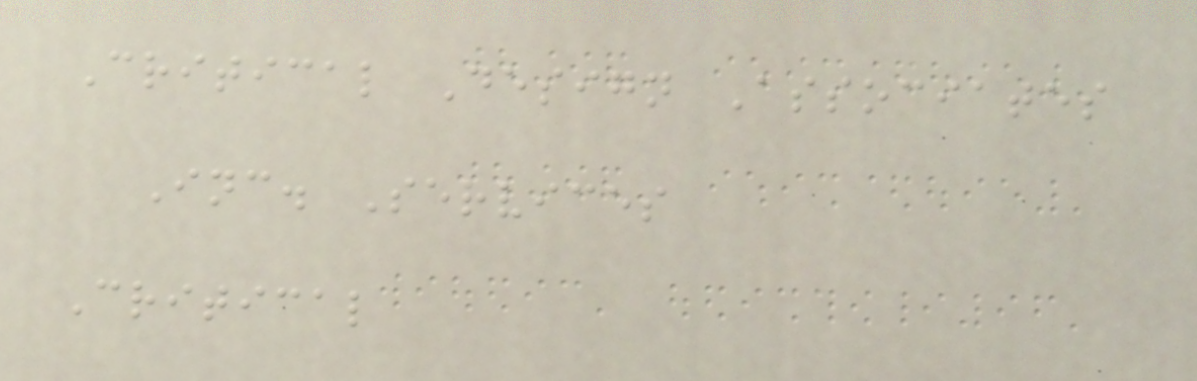Critical Design Associates
Inc. Services
Critical
